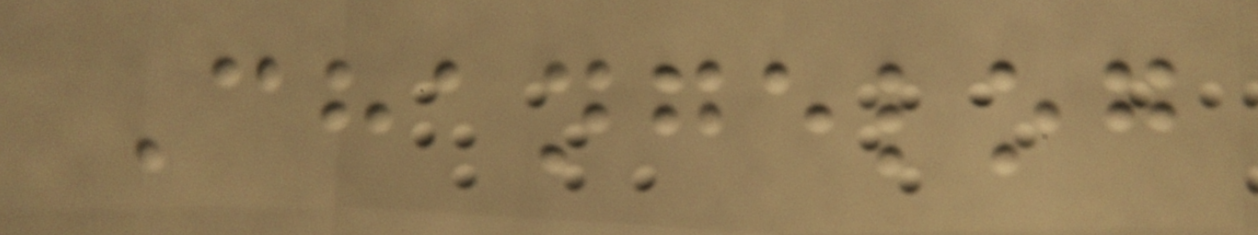Changelog
